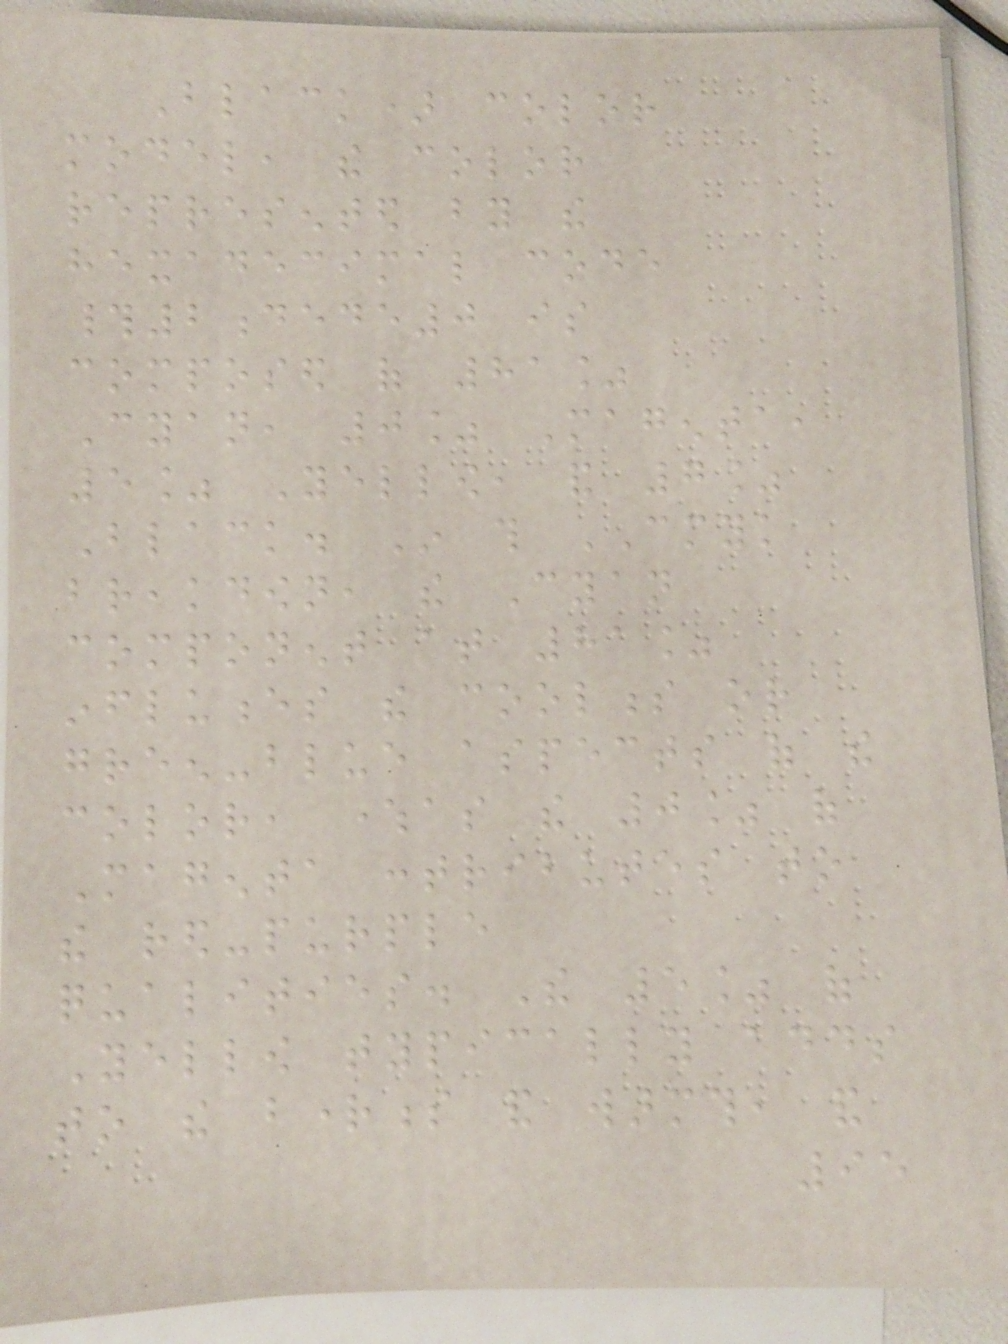Black) color
model, the color
represented by the
hexadecimal code
#2dede0 is
composed of 81%
Cyan, 0% Magenta,
5% Yellow, and 7%
Black. In this CMYK
breakdown, the Cyan
component at 81%
influences the coolness or
green-blue aspects of the
color, whereas the 0% of
Magenta contributes to
the red-purple
qualities. The 5% of
Yellow typically adds
to the brightness and warmth, and
95
